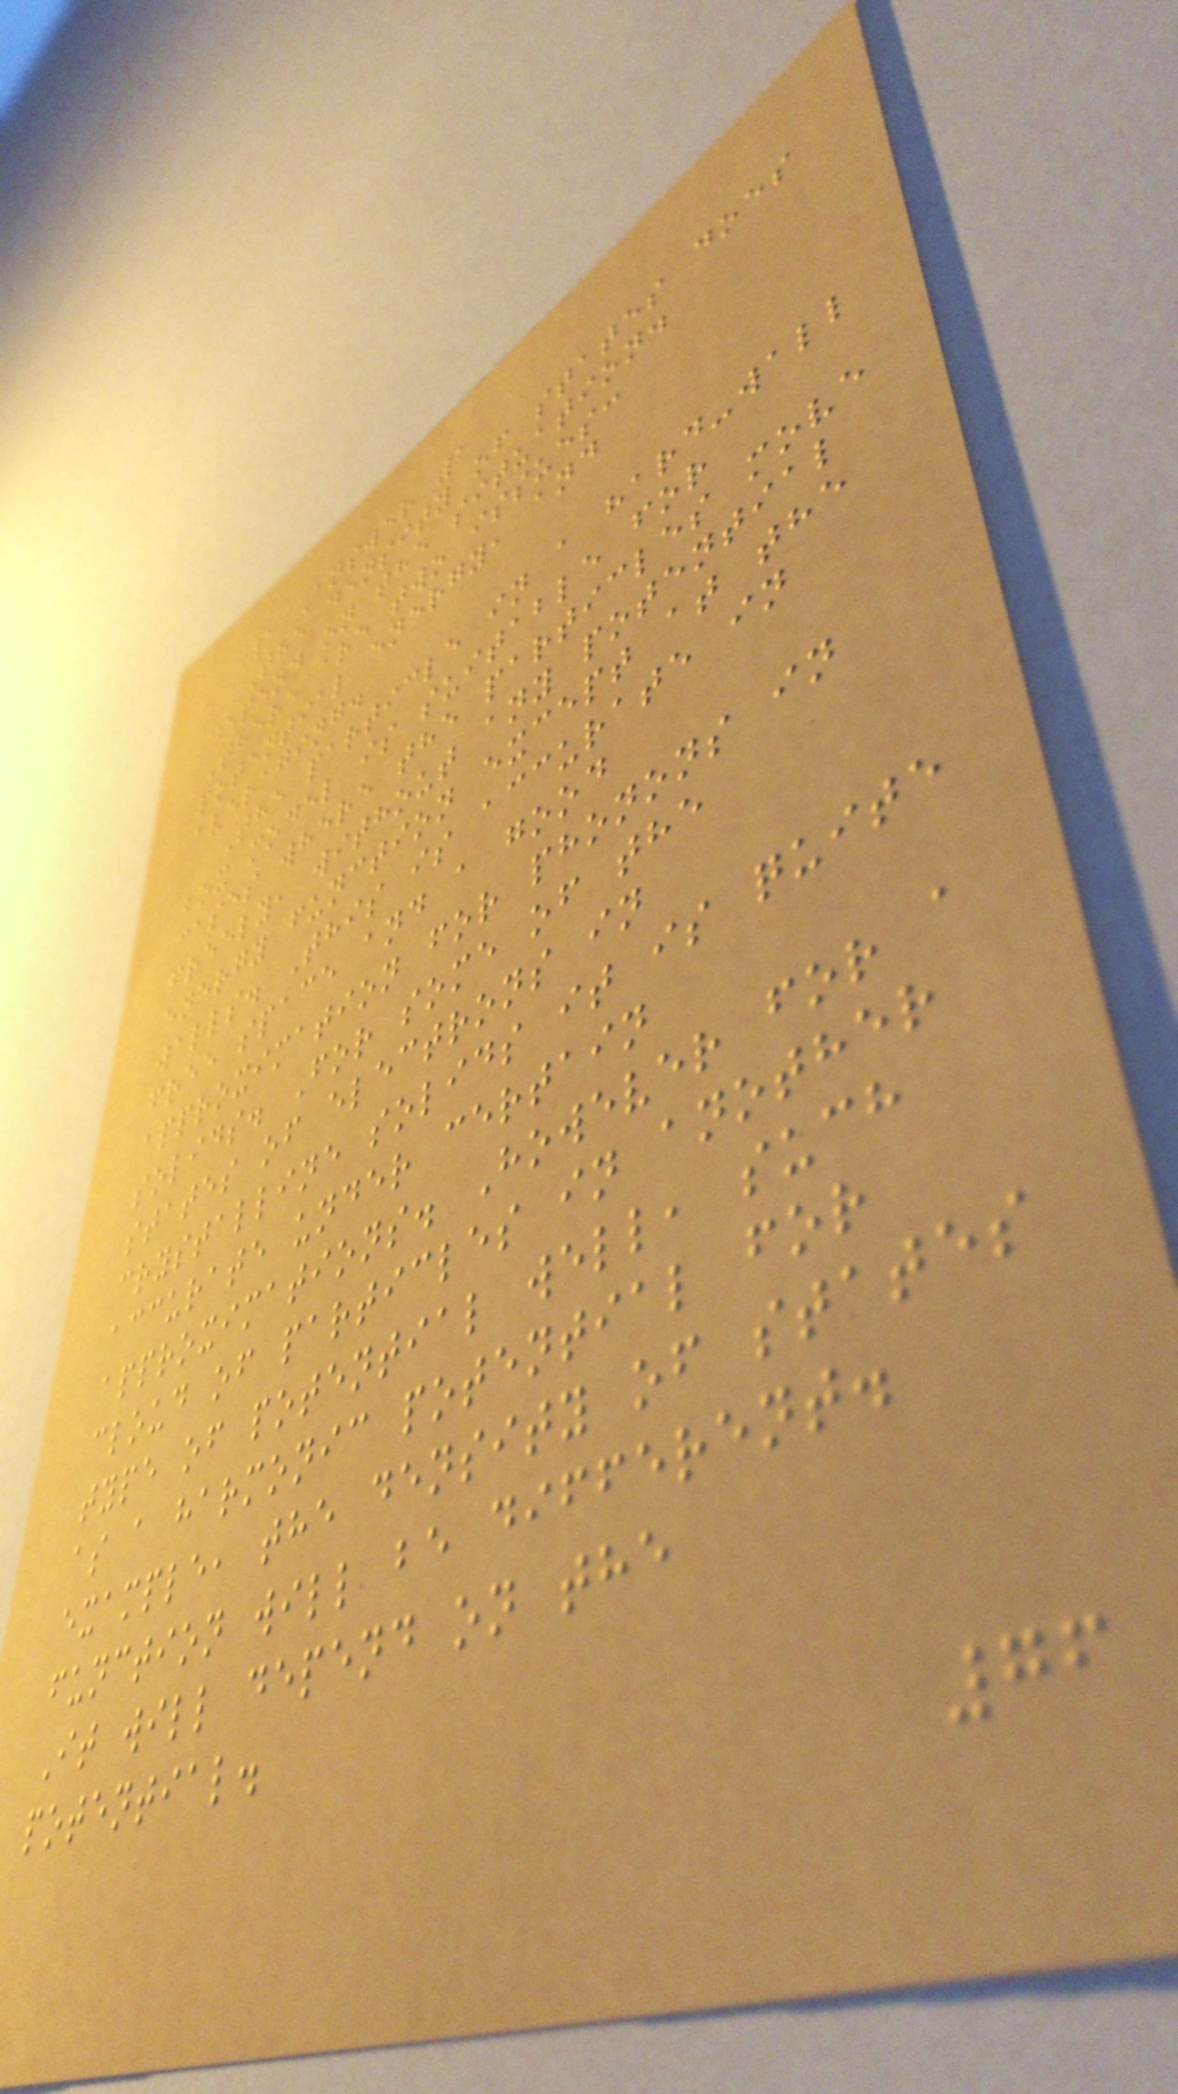1 Answer 1
The density of states does
depend on the situation.
There are two issues:
potential energy, and
averaging.
The particle in a hard-wall
box model is suitable for
cases where the particles move
freely, without any potential
energy function except at the
walls. This is accurate in
free space and a good
approximation for phonons in
solids. For some of the
states of electrons in
crystalline solids it is quite
accurate under certain
approximations. However for a
cloud of particles in another
type of potential well, such
as a harmonic potential for
example, the density of states
function will be different.
It will depend on the
potential.
76
